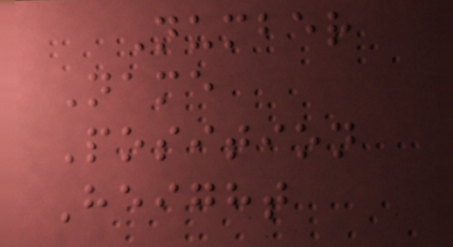Number
Name
Position
Height
